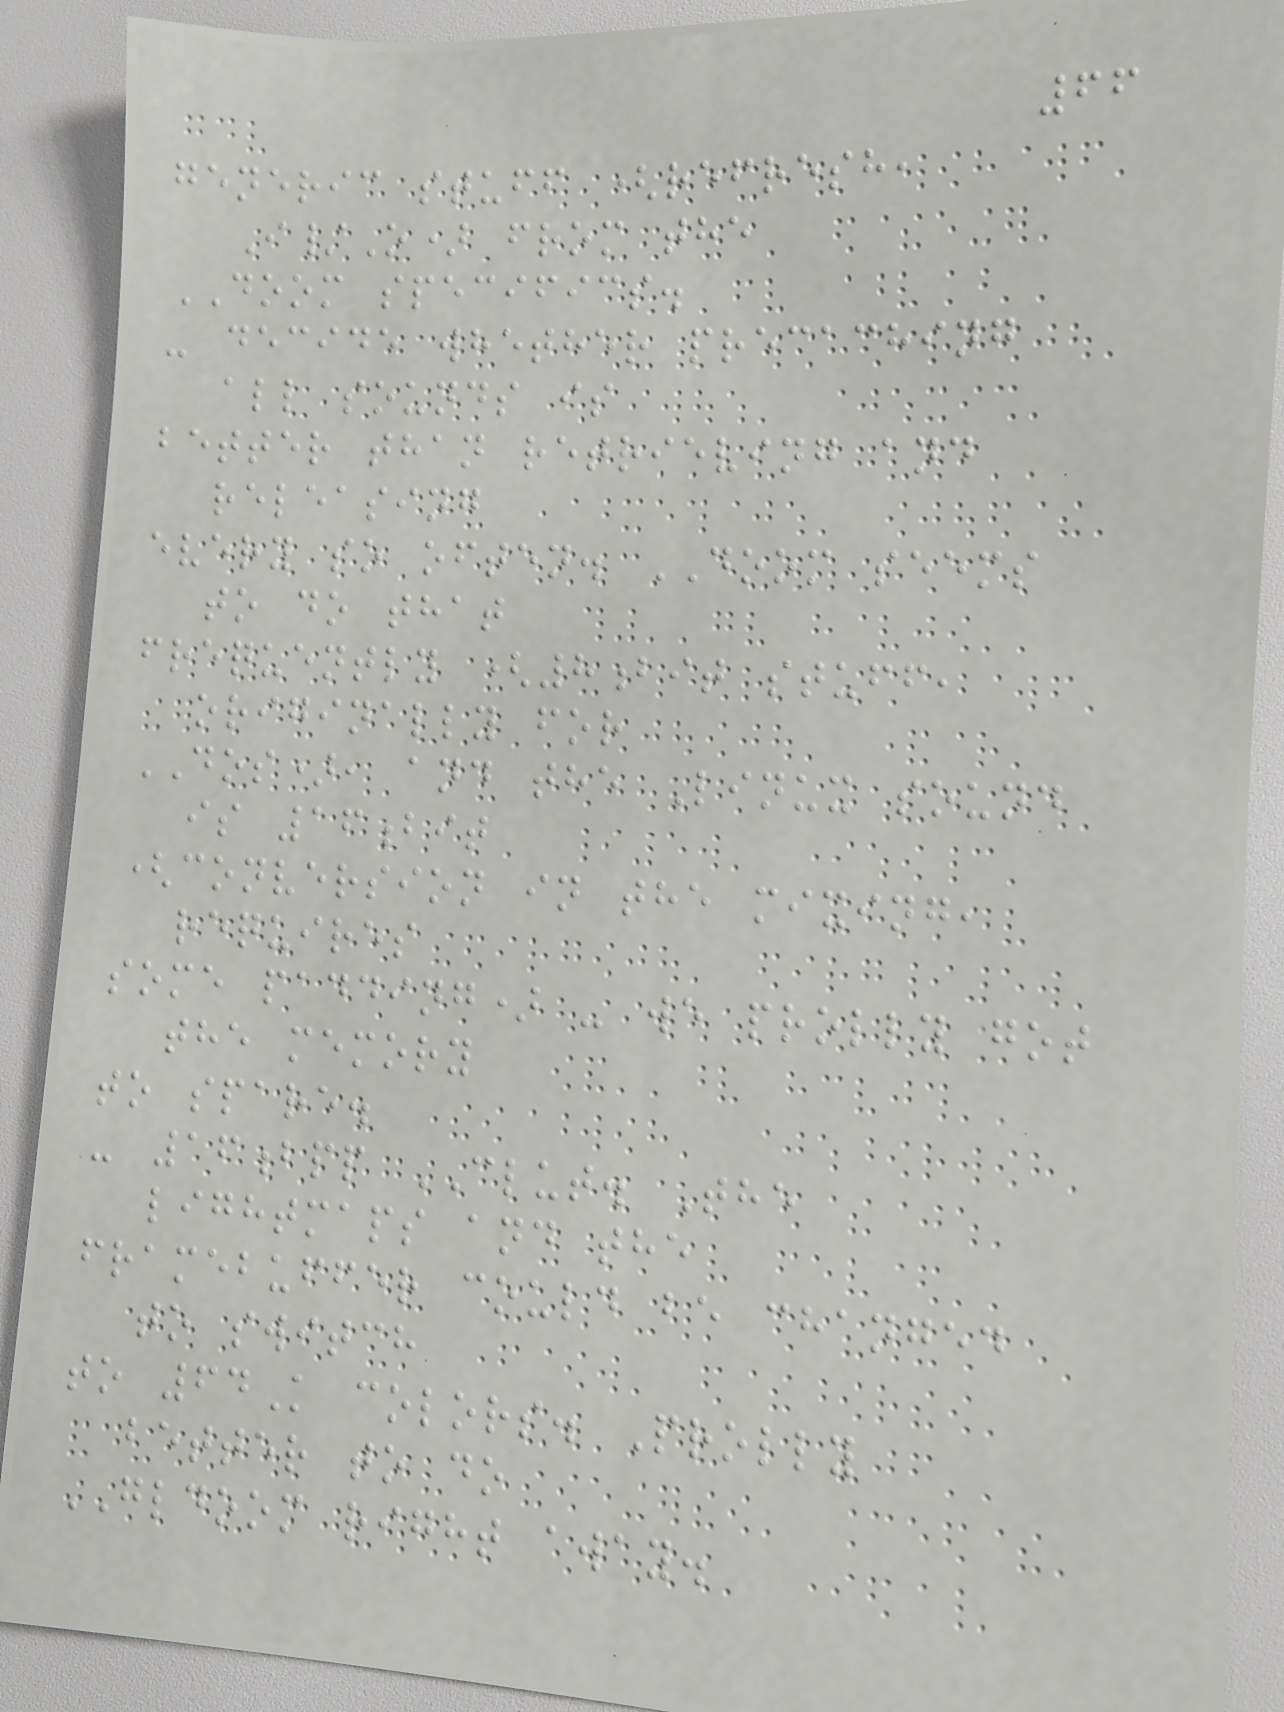66
generic stuff (refresh,
I/O) from the
DOOM specifics.
- decide whether precaching
all sounds is
better than retrieving and
releasing
every so often. DOOM seems
to do that
frequently (8bit stuff,
originally for
DOS), and the Linux sound
is 16bit
(conversion in the mixing,
requires
some padding) - we prolly got
the memory
to spare.
- 16bpp CLUT. The
lightmaps and the
framebuffer could be changed
to switch
to 64K colors. Prolly
better to do
GLDOOM right away.
